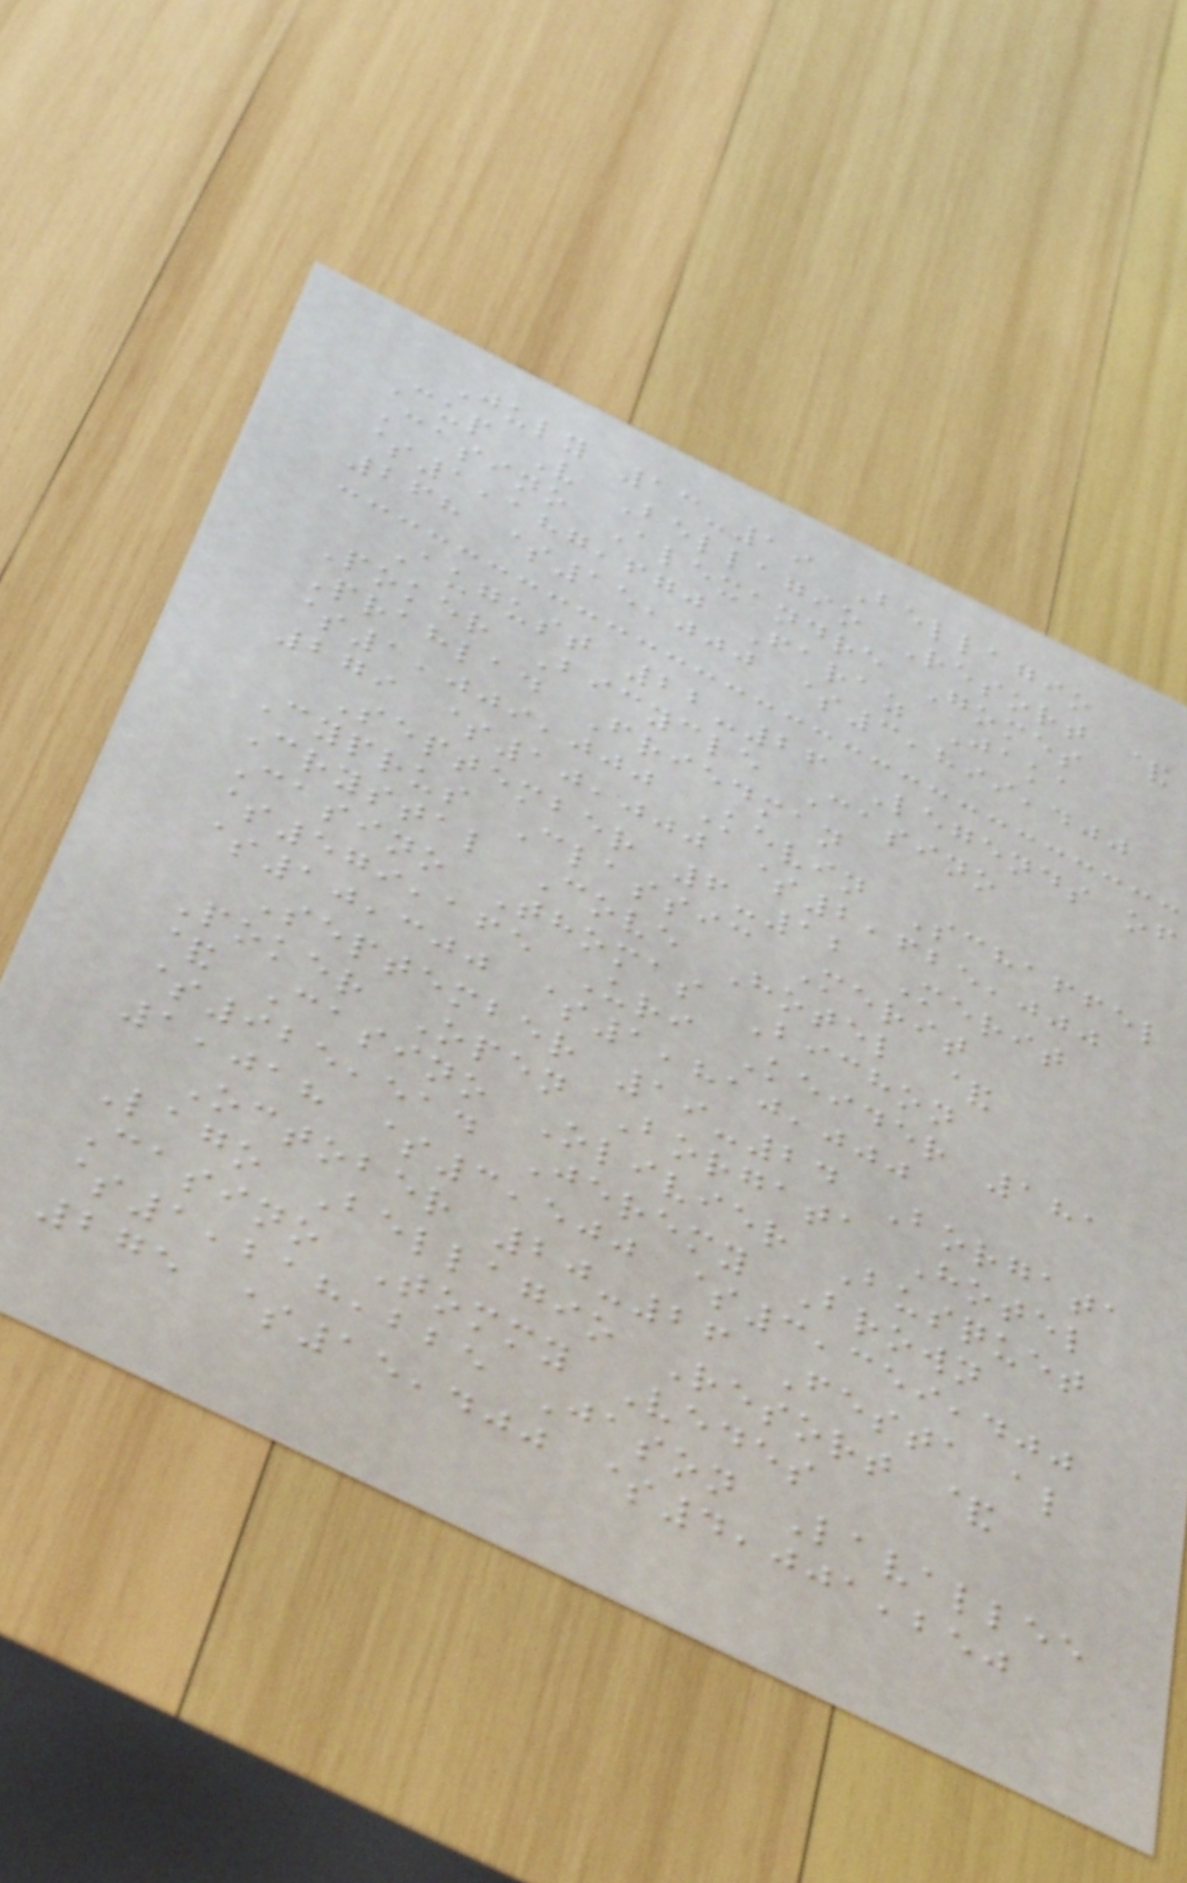July 13-19 Bellagio
Cup V Bellagio Resort &
Casino Alexandre Gomes
$1,187,670 Faraz Jaka
268 $15,000 $3,899,400
August 22-26 Legends of
Poker Bicycle Casino
Prahlad Friedman
$1,009,000 Kevin Schaffel
279 $10,000 $2,625,000
September 6-12 Merit
Cyprus Classic Merit
Crystal Cove Hotel &
Casino Thomas Bichon
$579,165 Uri Keider 181
$10,300 $1,810,000
September 19-24 Borgata
Poker Open Borgata Hotel
& Casino Olivier Busquet
$925,514 Jeremy Brown
1,018 $3,500 $3,359,400
October 20-26 Festa al
Lago Bellagio Resort &
Casino Tommy Vedes
$1,218,225 Jason Lavallee
275 $15,400 $4,001,250
